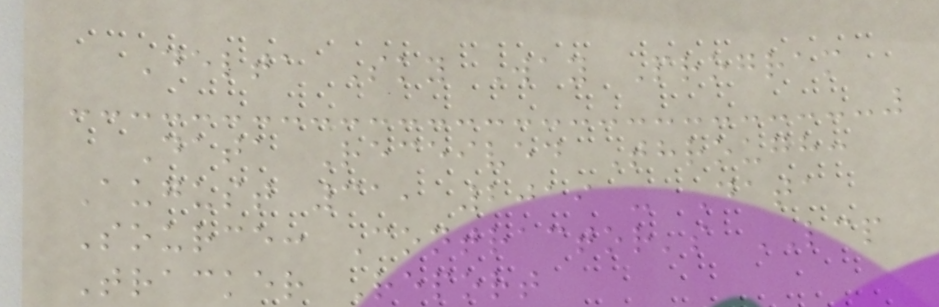Delta Sky Way Program
Data Received Through:
August 31, 2019 - Data
Source: Contractor's LCP
Tracker Report
